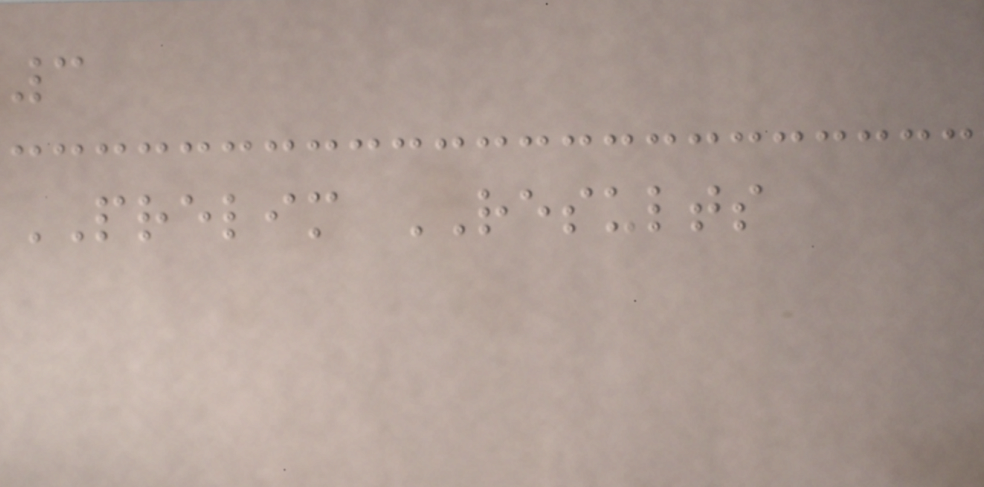3
PRELIM RESULTS
